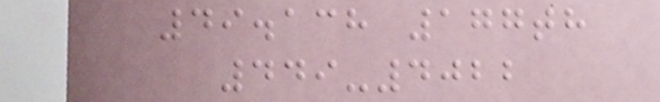49.138 177th
449-4022
